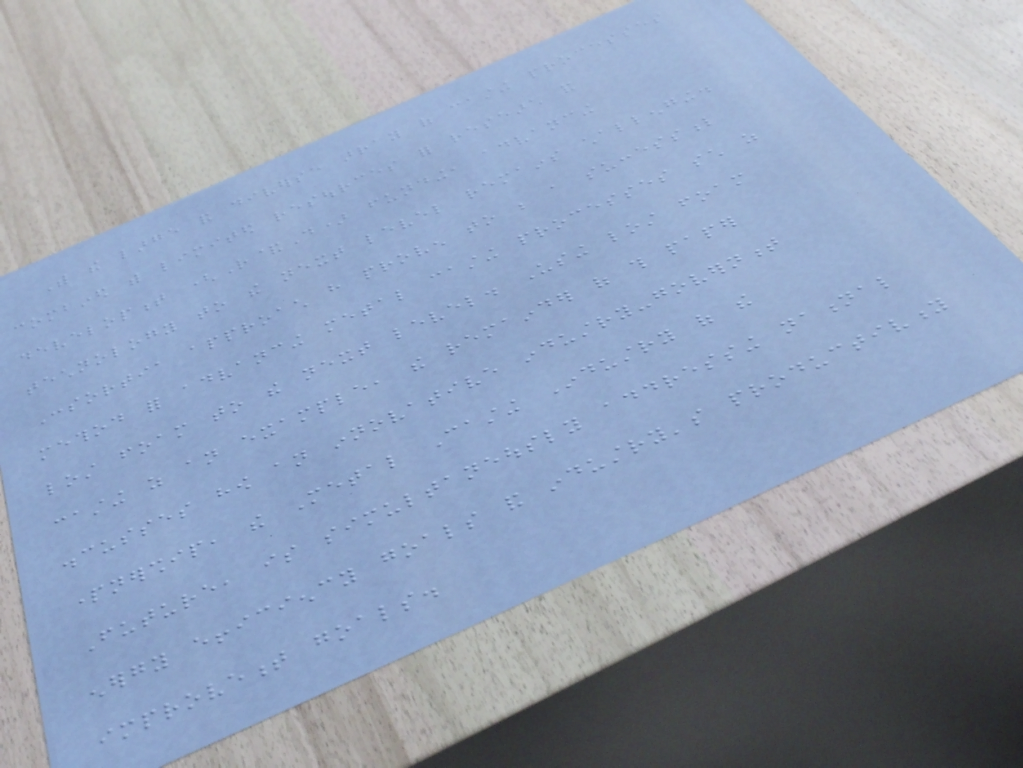With the large and diverse array of casting processes
combined with limited resources for research and
development (R&D) funding, advancing
technology to the next level remains challenging.
Consortia approach have proven to be a successful
method for advancing metal casting processes such as
lost foam to the next level. Using lost foam
casting as an example, the remainder of this paper
discusses how an innovative industry-government
partnership, the Metal Casting Industry of the
Future, is simultaneously addressing national
energy efficiency goals and industry's productivity
improvement goals.
